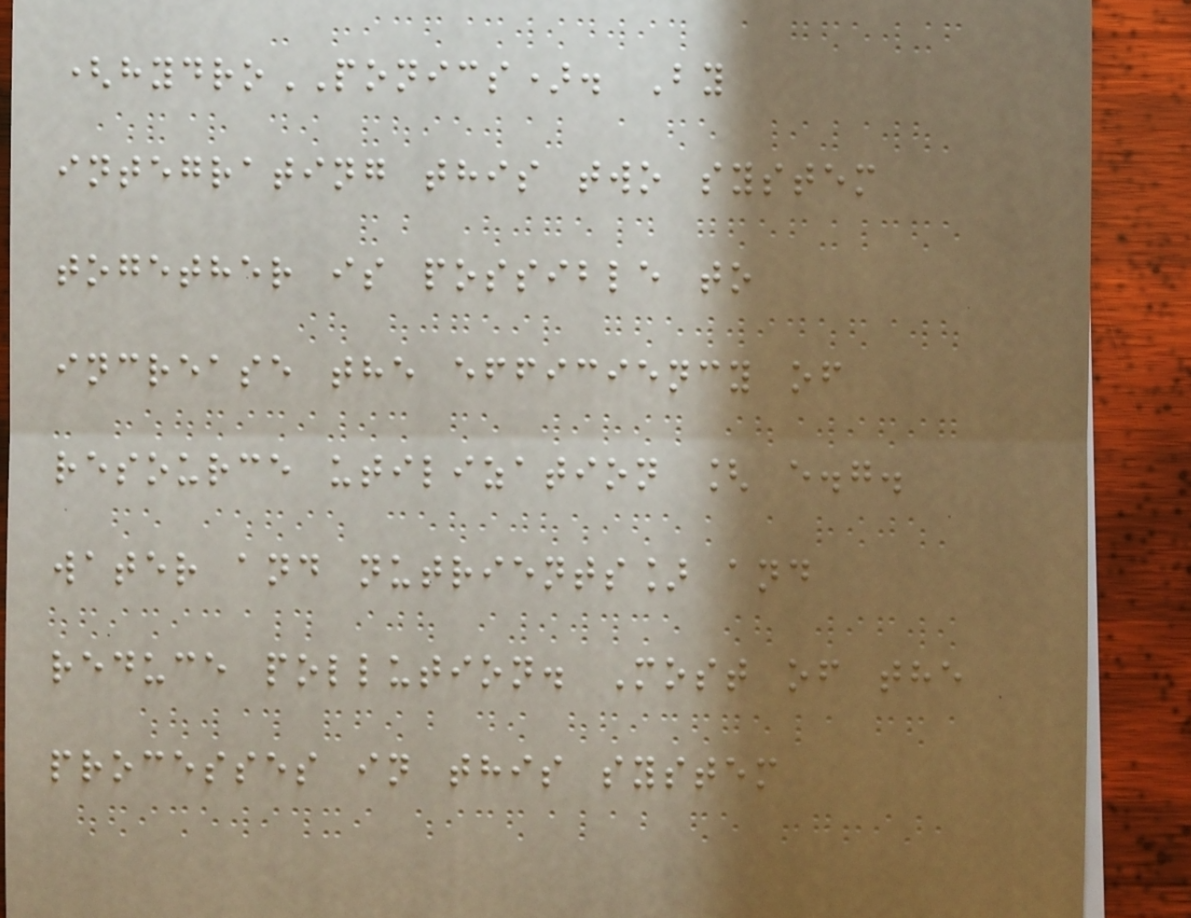(hydroPONICS). By
integrating this two system
together is possible to
increase the efficiency of
resource utilization [ e.g.
water and nutrients] and
reduce pollution. Most of the
processes in this system
